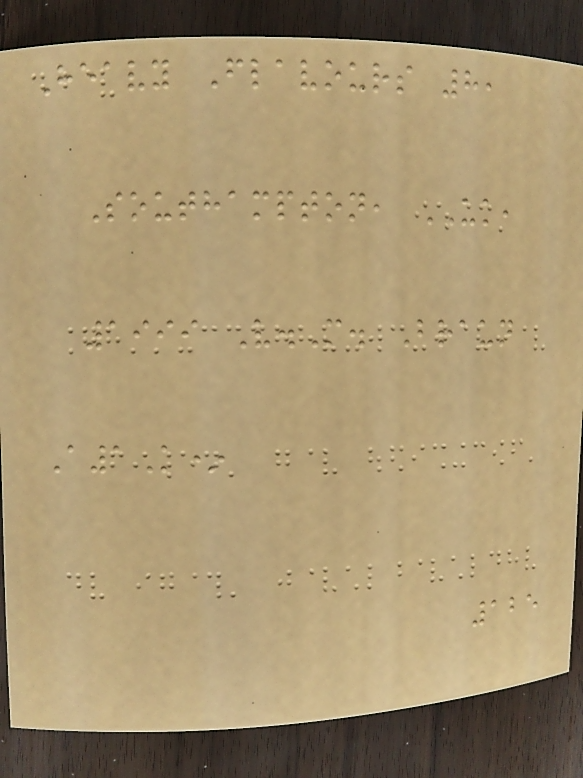Heavy Flavours 8,
Southampton, UK,
1999 V.M. Braun
A1K*
125
